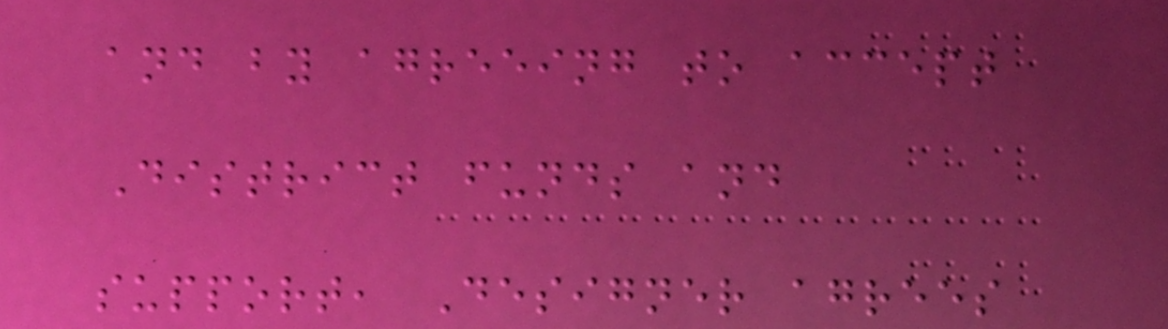and by agreeing to accept
District funds and
support, Designer agrees
